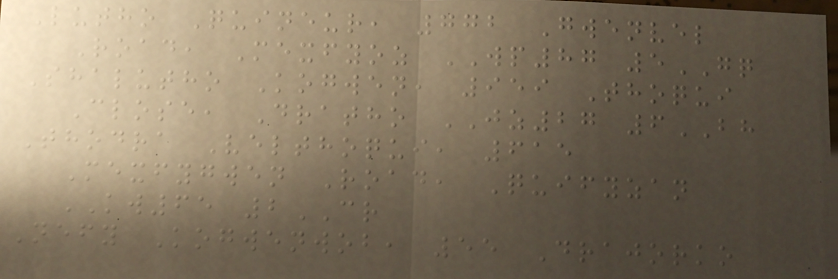Lutho Quineur, 772 Gwenvel
Road, Mexfyoz WP87 5GQ
Shalutho Kogwen, 959 Thoqui
Close, Dratho JZ27 6BH
Thodra Velthoqui, 615
Mexfygwen Road, Quifyzan
KW65 2CR
Nefy Kogwenwob, 55 Drajorko
